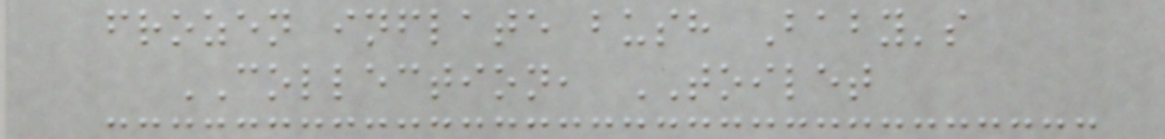frozen inflate bush Baby's
COLLECTION, TOILET
